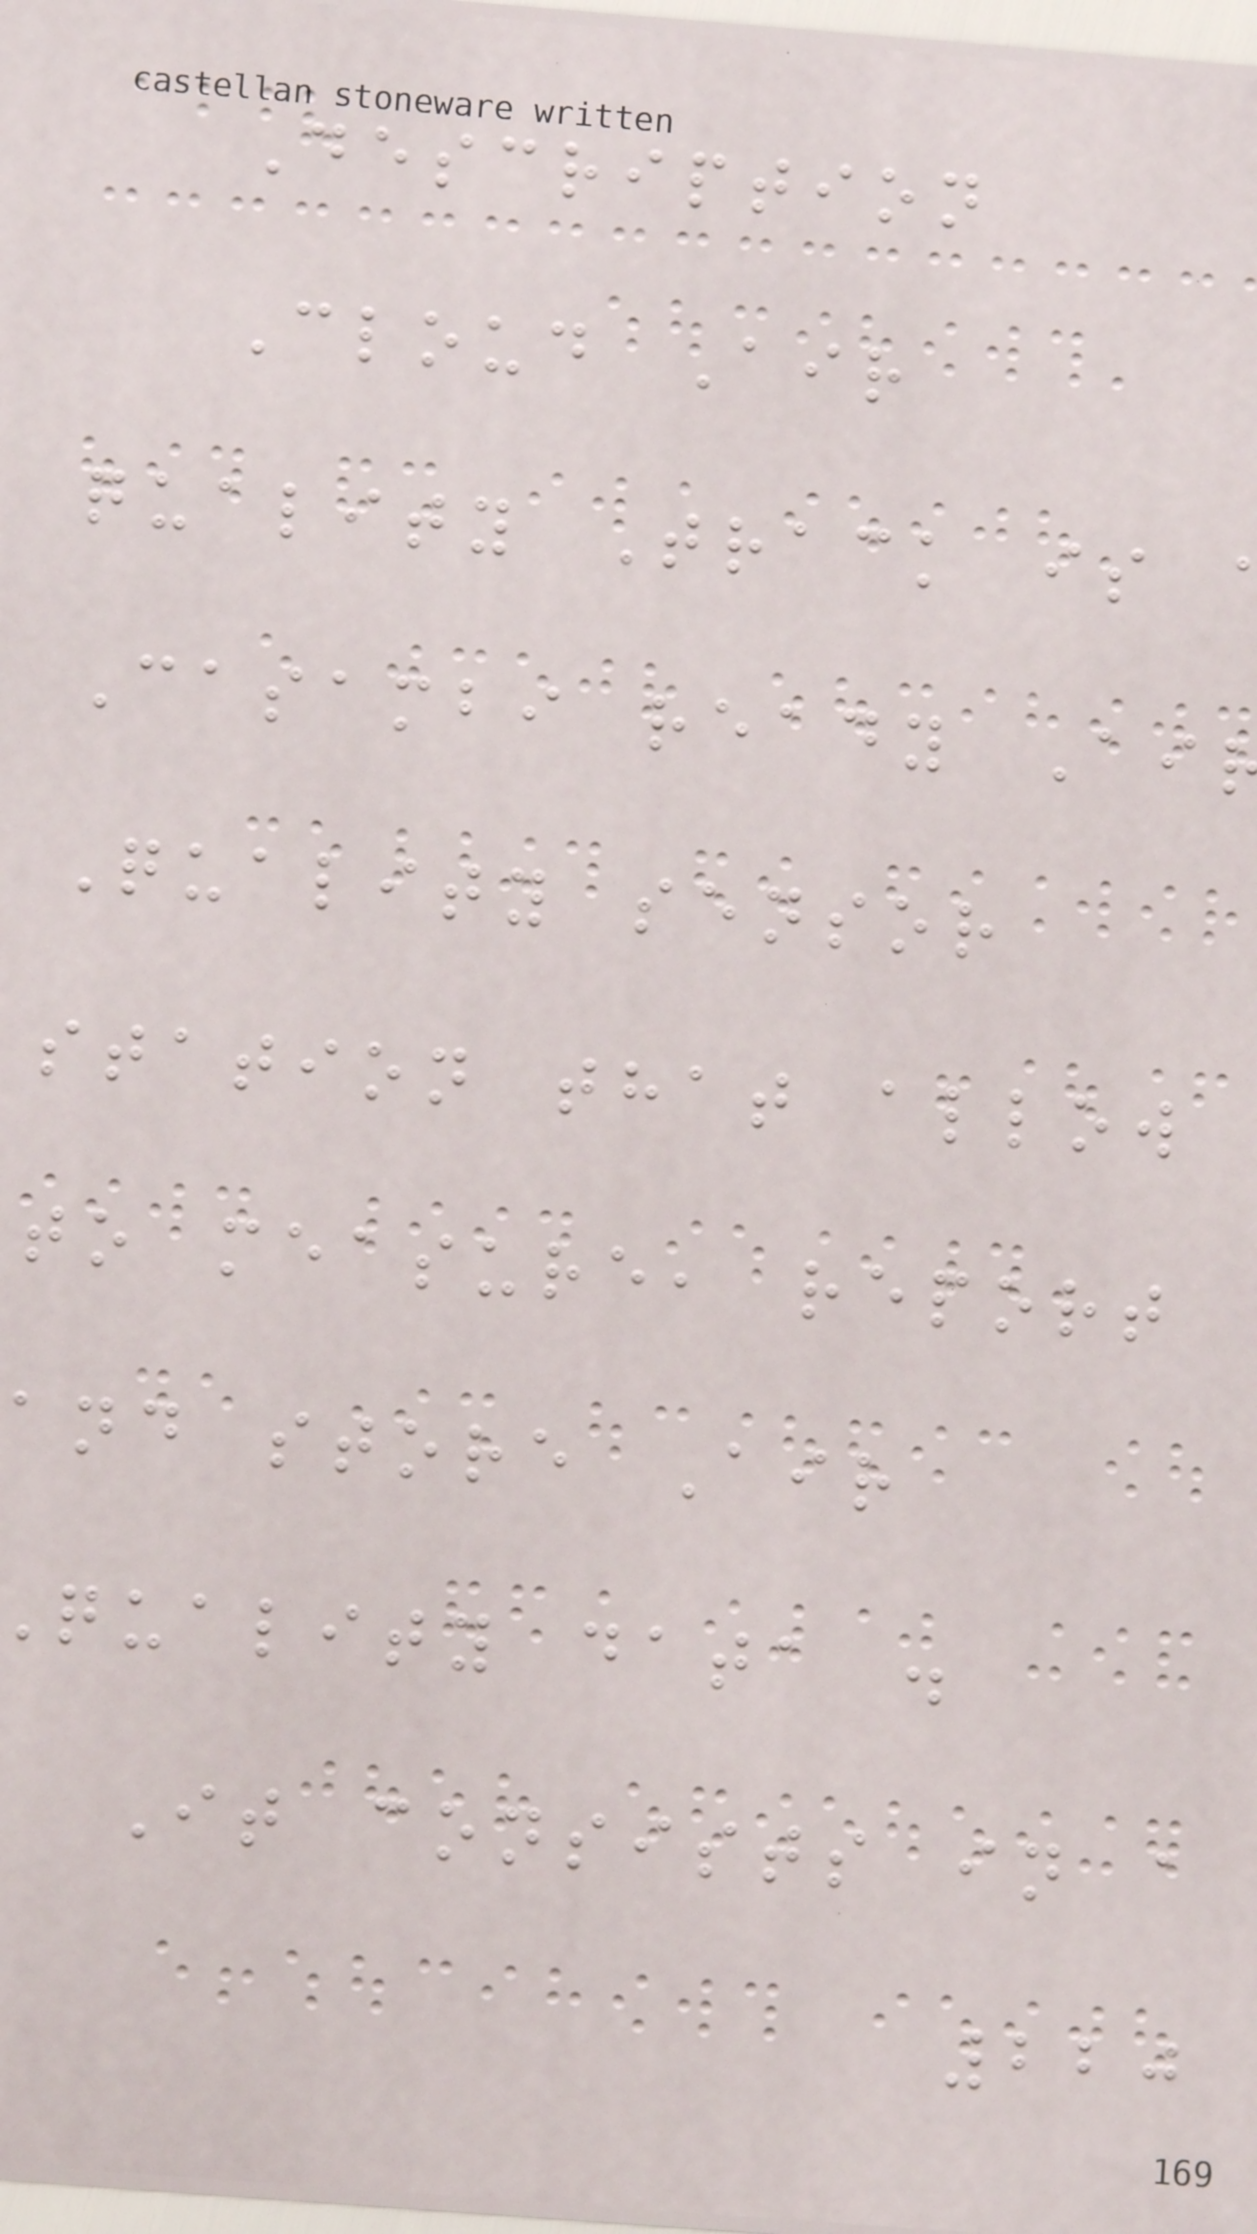Description
Cloud Air
quality Track is
Casambi ready Ai
Quality sensor
station that allow
to measure, report
and store Air
quality data .
It consists in a
220
